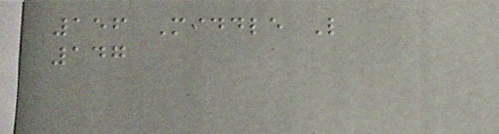156 Middle L
147
